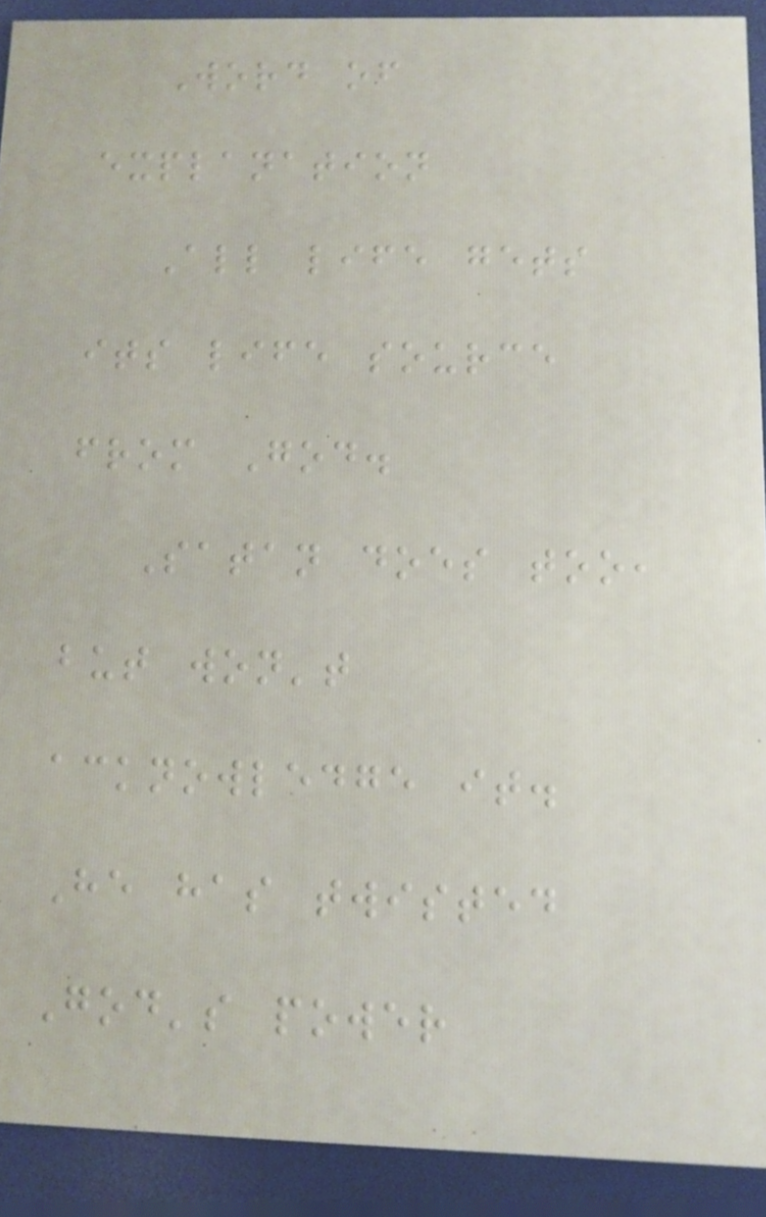Word of
explanation
All life gets
its life source
from God.
Satan does too,
but won't
acknowledge it.
He has twisted
God's power
